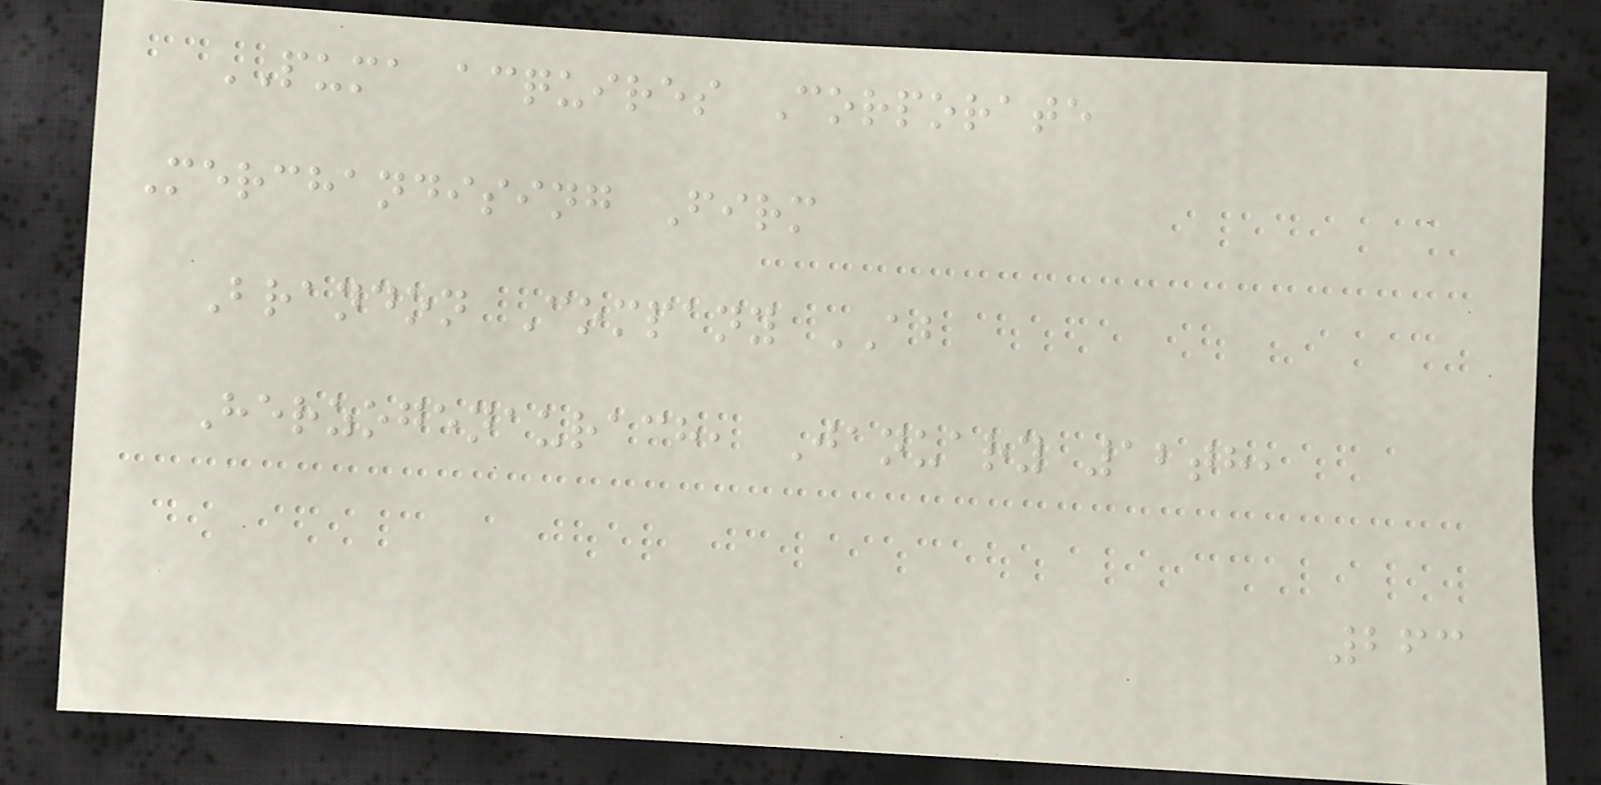PUMA acquires Corporate
Merchandising Firm
Brandon Company AB
Herzogenaurach, January 12th,
263
